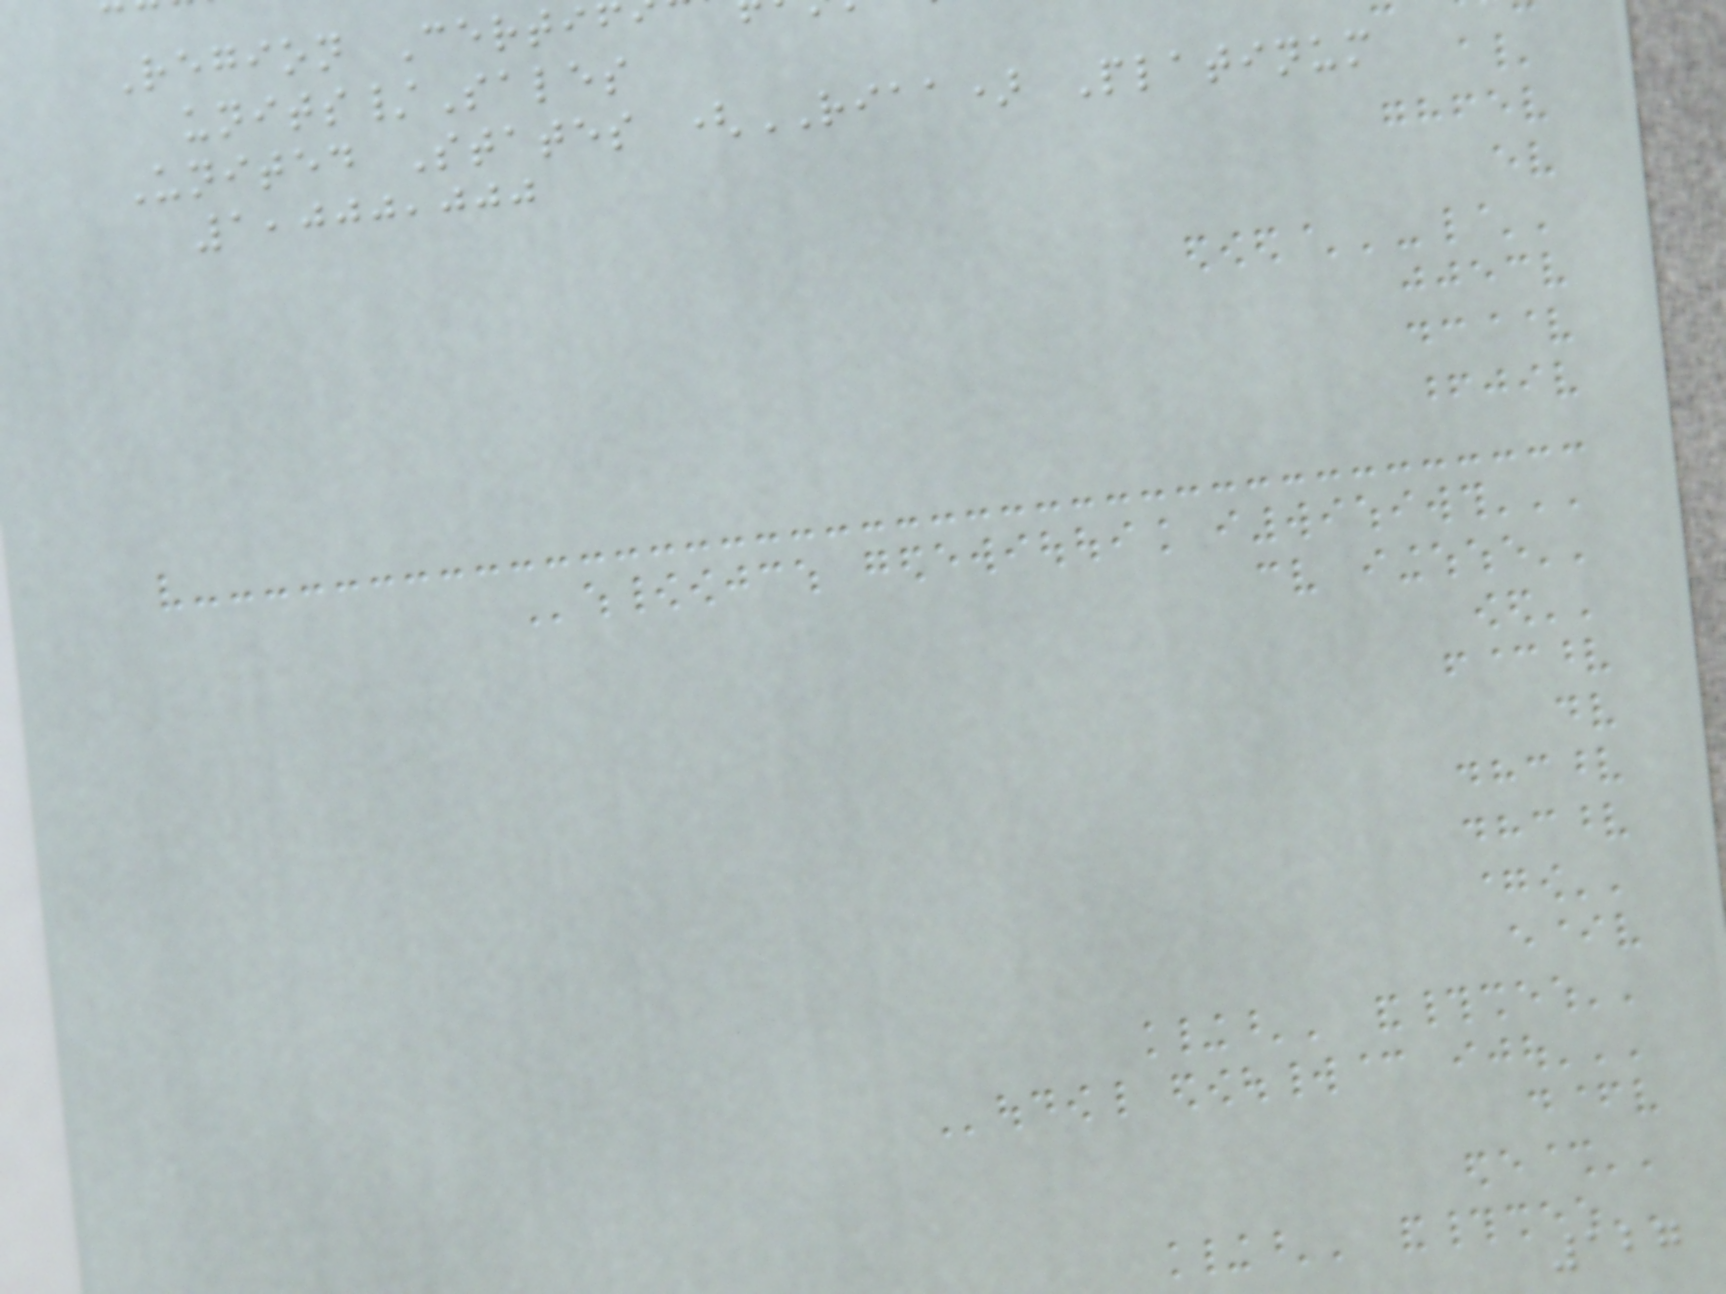Region Certif
units/Sales
United States (RIAA) Platinum
1,000,000
127
